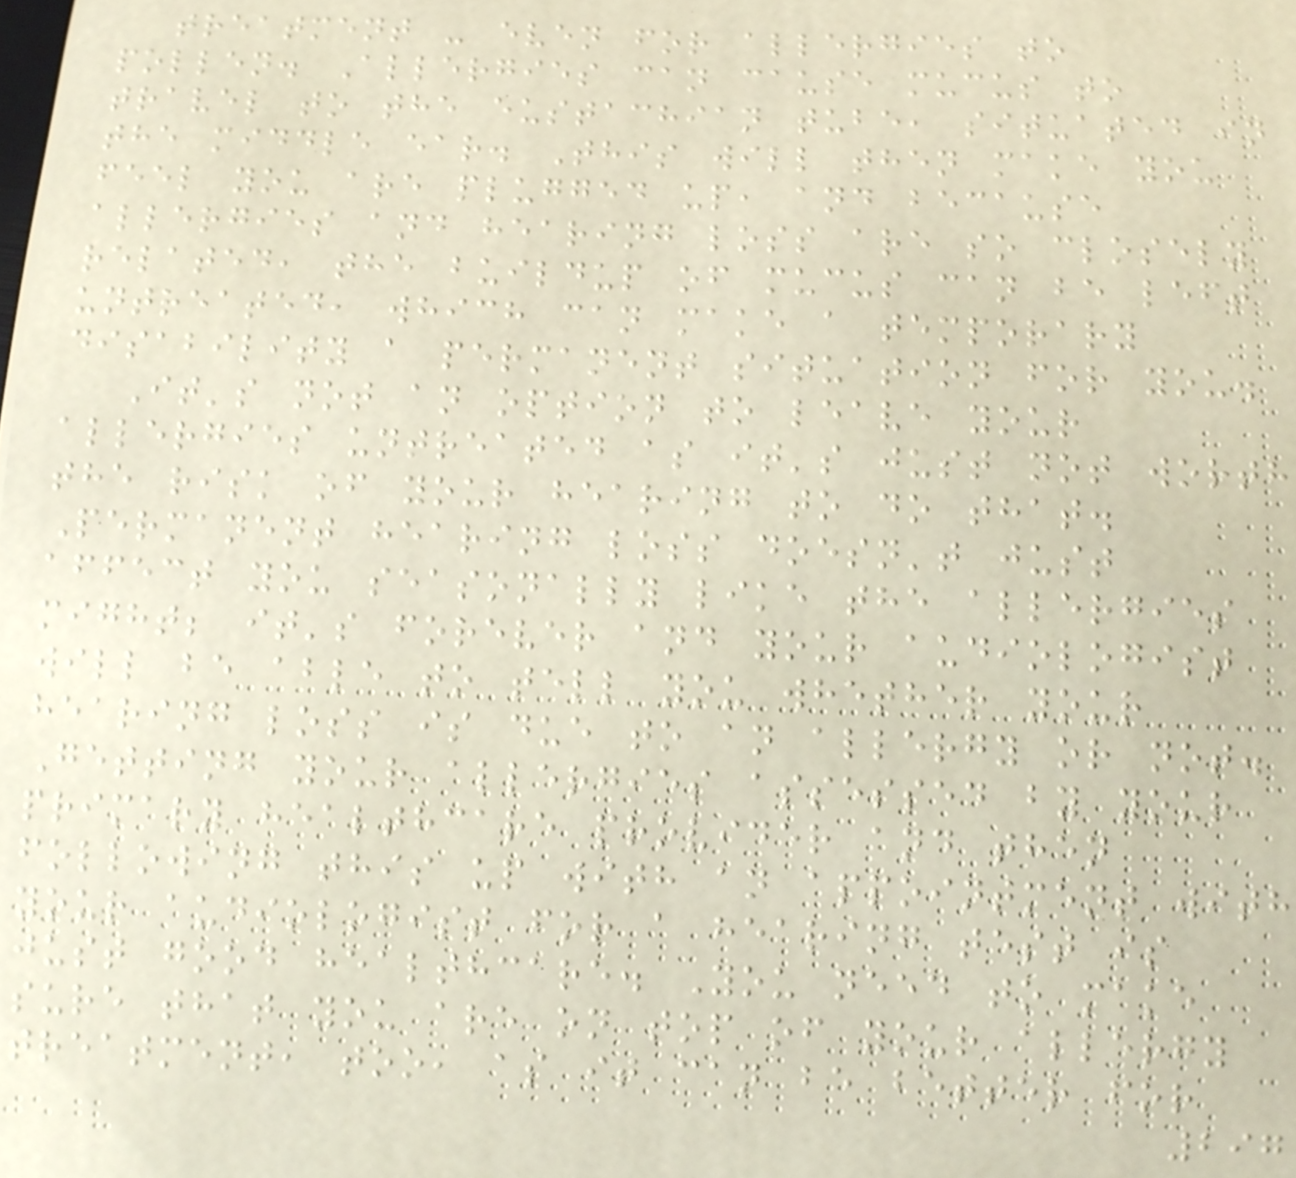treatment - even for allergies to
pollen. Allergies can cause mucus to
travel to the eustachian tube, situated in
the middle ear. This will then make you
feel you are plugged up, and because
allergies and hearing loss are so closely
related, the buildup of mucus can be left
untreated, which can make a temporary
disability a permanent situation for you.
It's not an option to leave your
allergies untreated as it's just not worth
the risk of your hearing to do that.
Permanent hearing loss doesn't just
affect you seasonally like the allergies
might; it's forever and your audiologist
will be able to tell you whether your
hearing loss is due to an allergy or not.
Getting your allergies assessed by your
primary healthcare provider and then
following this up with an appointment with
your audiologist for a hearing test is
just good healthcare. You need to make
sure that you are on top of your allergy
treatment, too, as it can be better for
297
